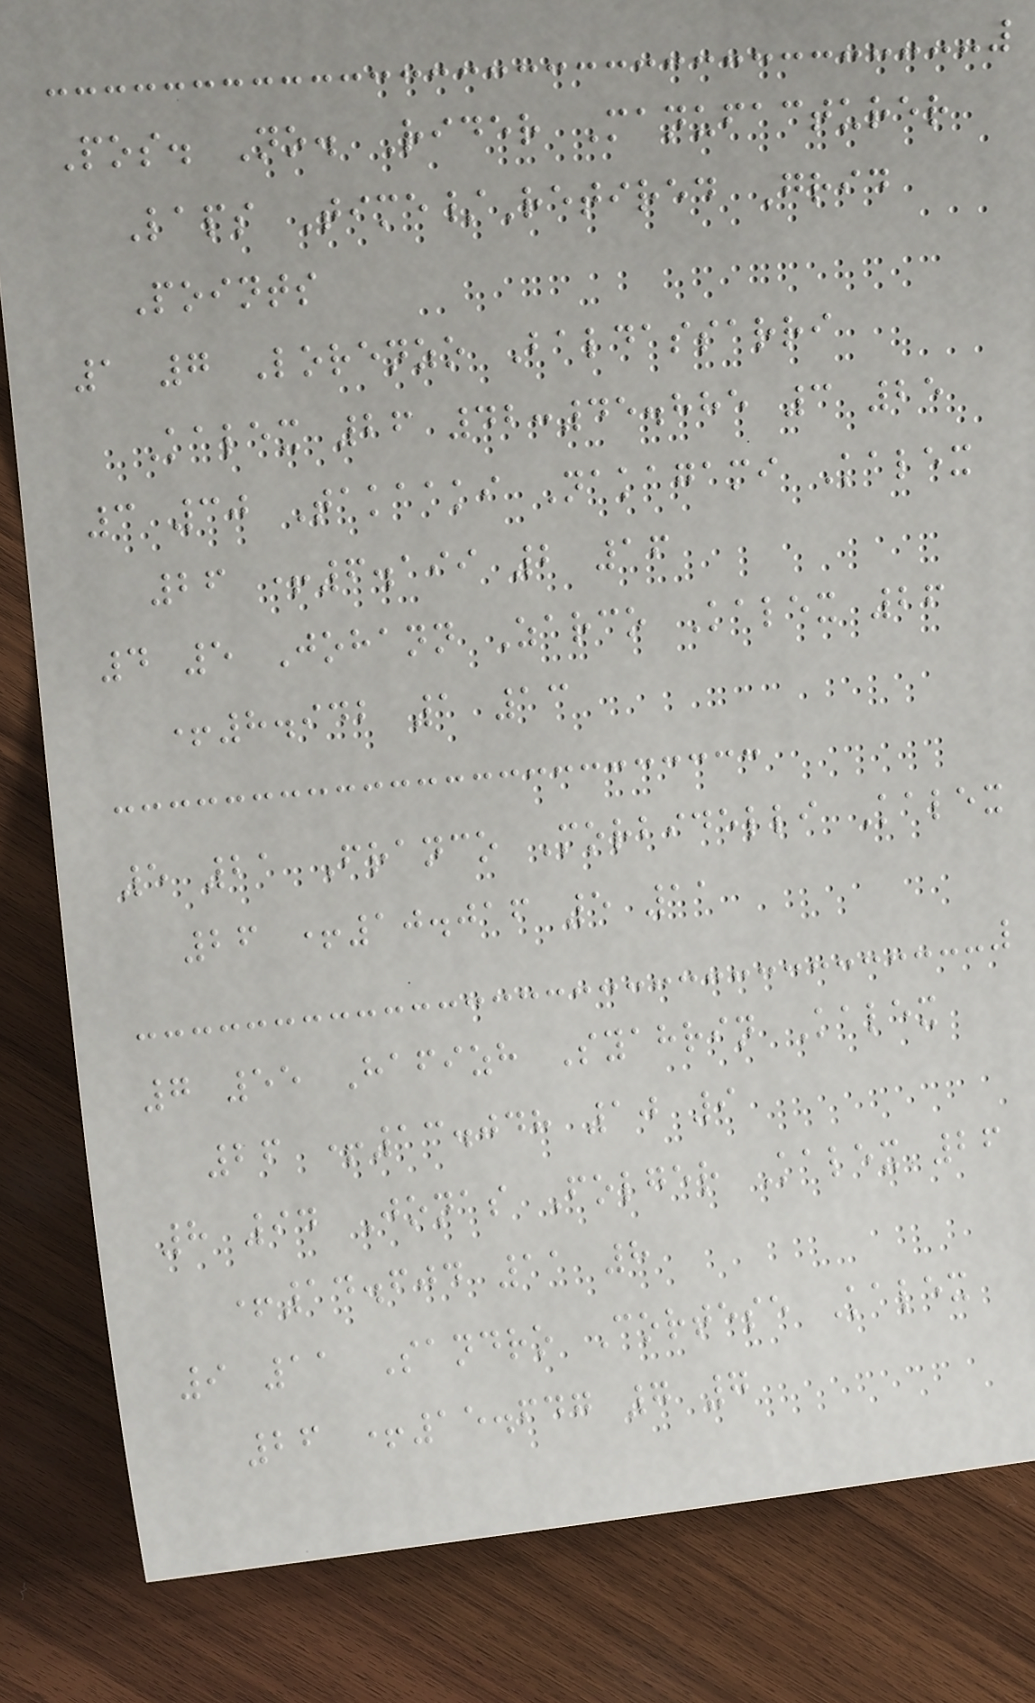Pos. No. Rider Manufacturer
Laps Time/Retired Grid
Points
1 7 Lorenzo Baldassarri
Kalex 26 42:45.885 3 25
3 30 Takaaki Nakagami Kalex
26 +6.199 2 16
4 5 Johann Zarco Kalex 26
+8.942 1 13
5 21 Franco Morbidelli Kalex
26 +10.016 5 11
7 55 Hafizh Syahrin Kalex
26 +13.048 10 9
8 94 Jonas Folger Kalex 26
+14.604 11 8
9 11 Sandro Cortese Kalex
26 +15.647 7 7
